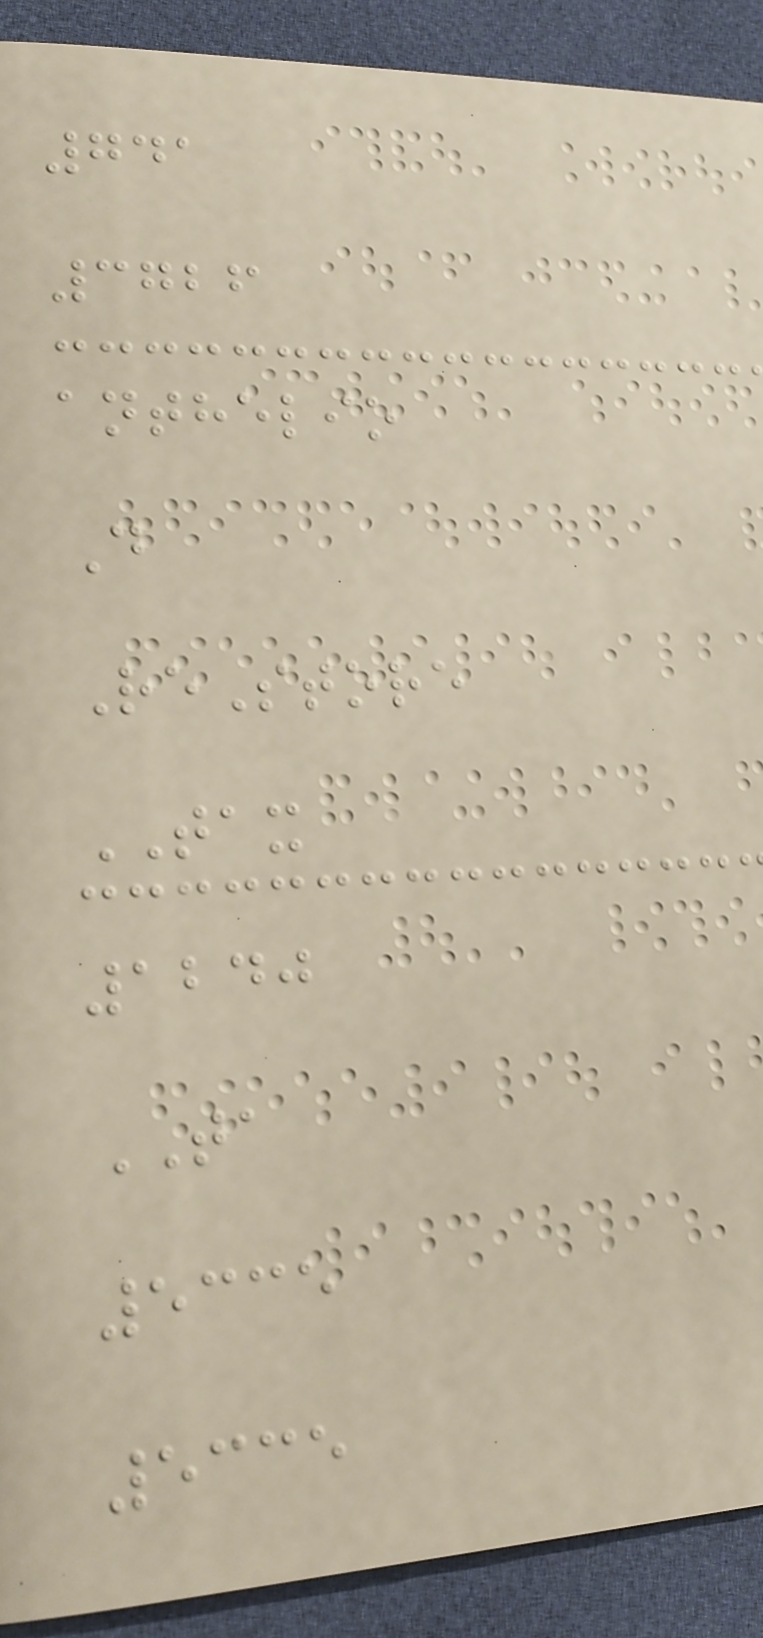741
3726
anthelio
D
ReStore
TAX
1240
TA
5335
5335
